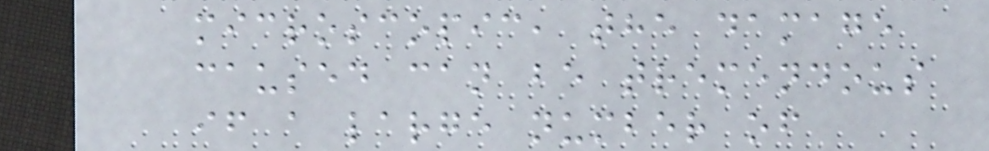microscopic, the damage
caused can be tremendous
if a large number of
